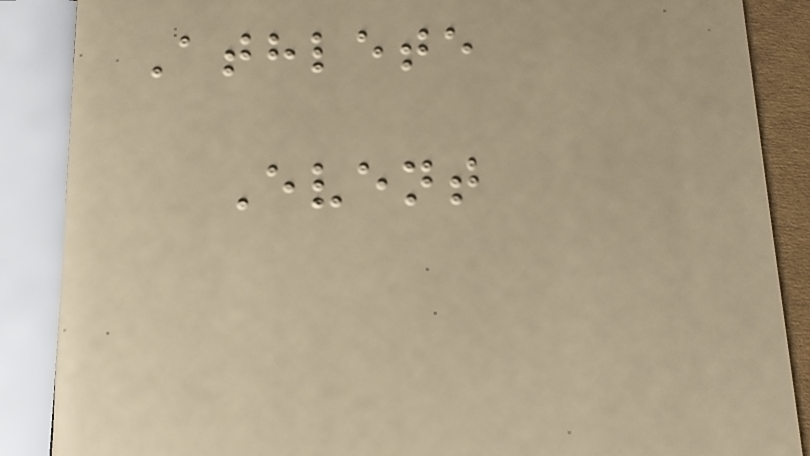Athlete
Event
